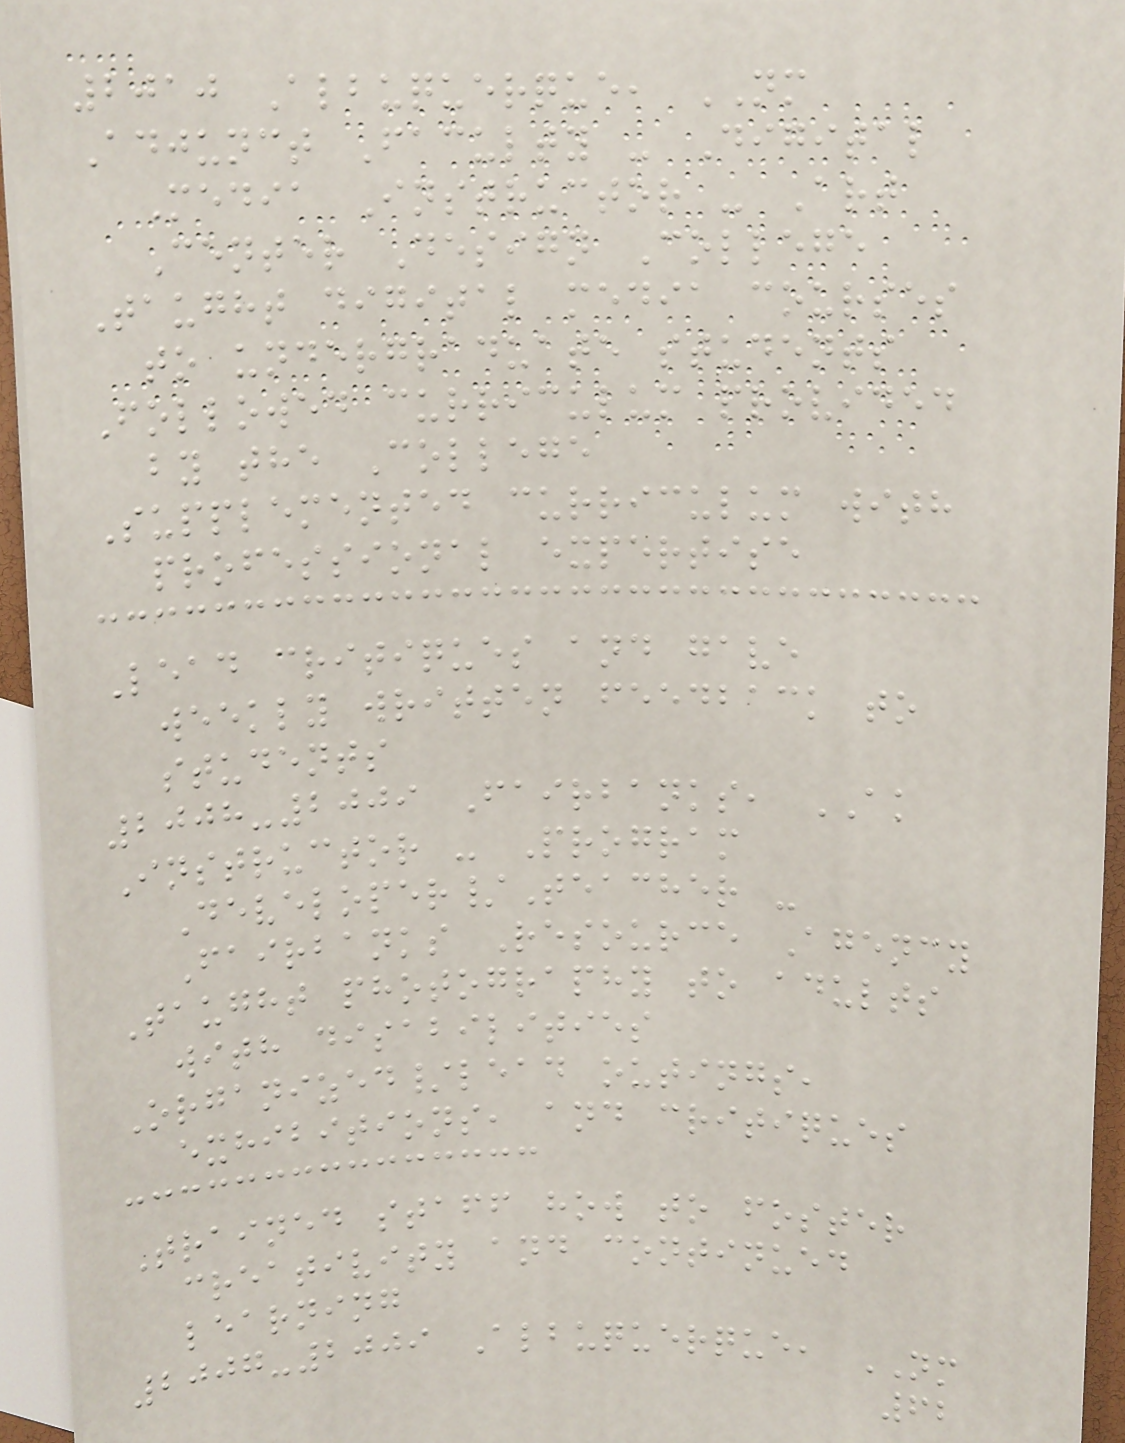2010 Albuquerque, NM
Adjunct Faculty - Digital
Media Instructor - Art
Center Design College
Taught digital media courses
to undergraduate students
Followed curriculum provided
by the College
Supplemented curriculum with
professional expertise
Lead critiques and gave
weekly written feedback to
students
2008-2009 Fairbanks, AK
Instructor - Program
Developer/Teacher -
Fairbanks Resource Agency
Taught photography to adults
with disabilities
Organized/lead outings,
exhibitions, and critiques
Trained staff how to foster
creativity and continued
learning
2007-2009 Albuquerque, NM
62
